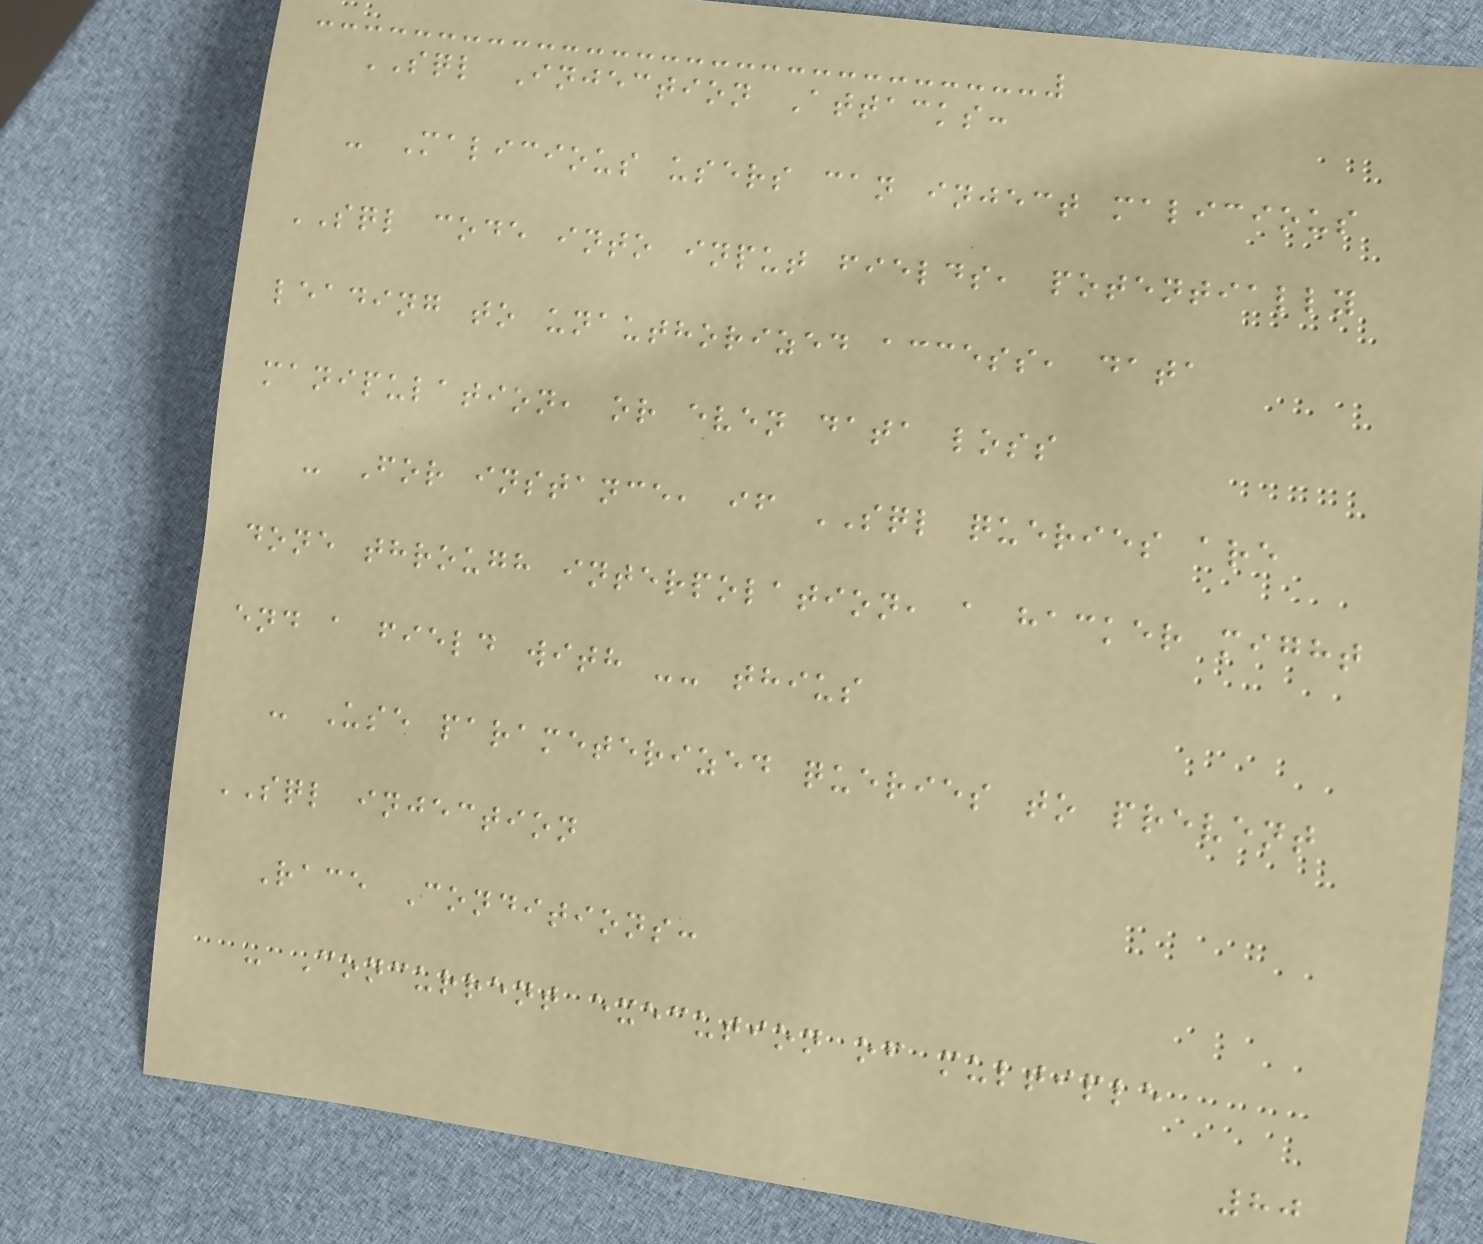SQL Injection Attacks:
- Malicious users can inject malicious
SQL code into input fields, potentially
leading to unauthorized access, data
manipulation, or even data loss
- For instance, if SQL queries are
done through interpolation, a hacker might
end a field with -- thius
- Use parameterized queries to prevent
SQL injection
Race Conditions:
- Concurrent execution of multiple
80
